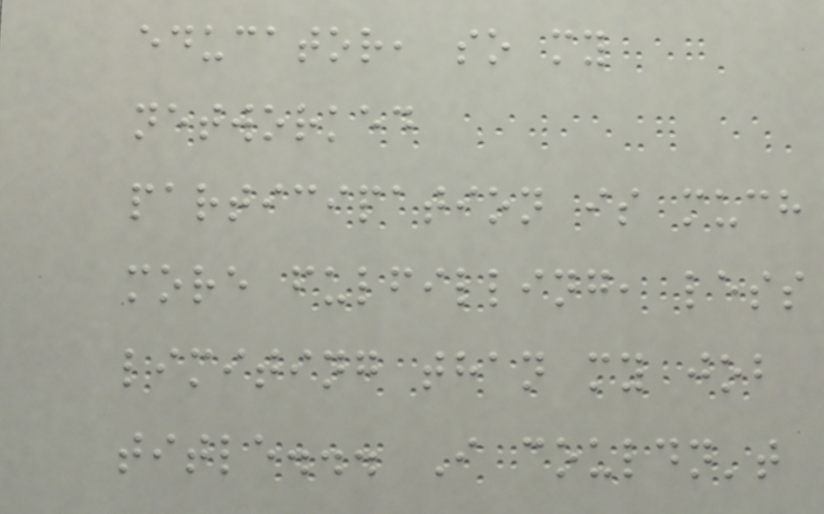educator, so my
networked
participation is much
more fulfilling, less
limiting than my job
title... I couldn't
